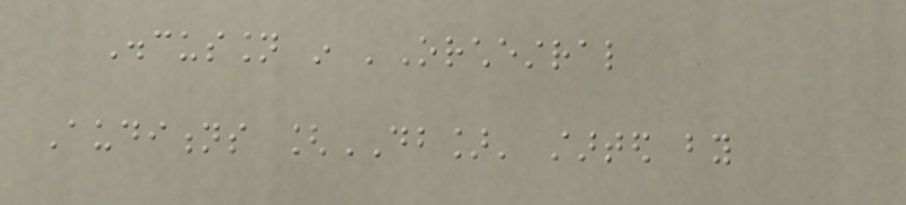Discussion in 'Orchestral
Auditions [DB]' started by
